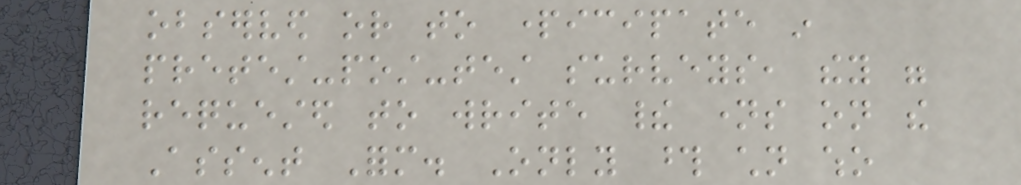observed or to participate in
pretest-post-test surveys, they were
requested to write their names on the
Assent Form. Only those children who
